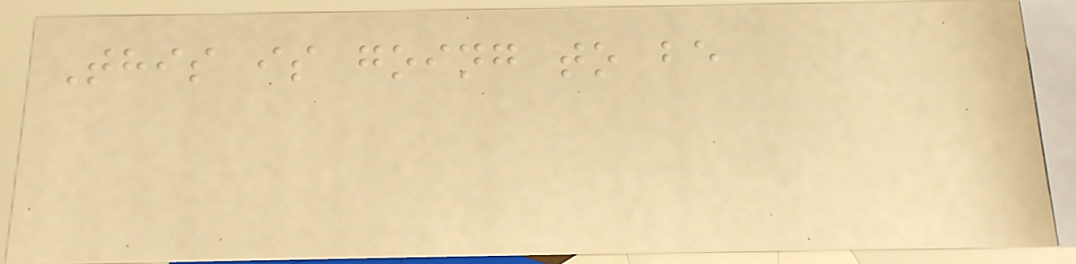This is going to be
